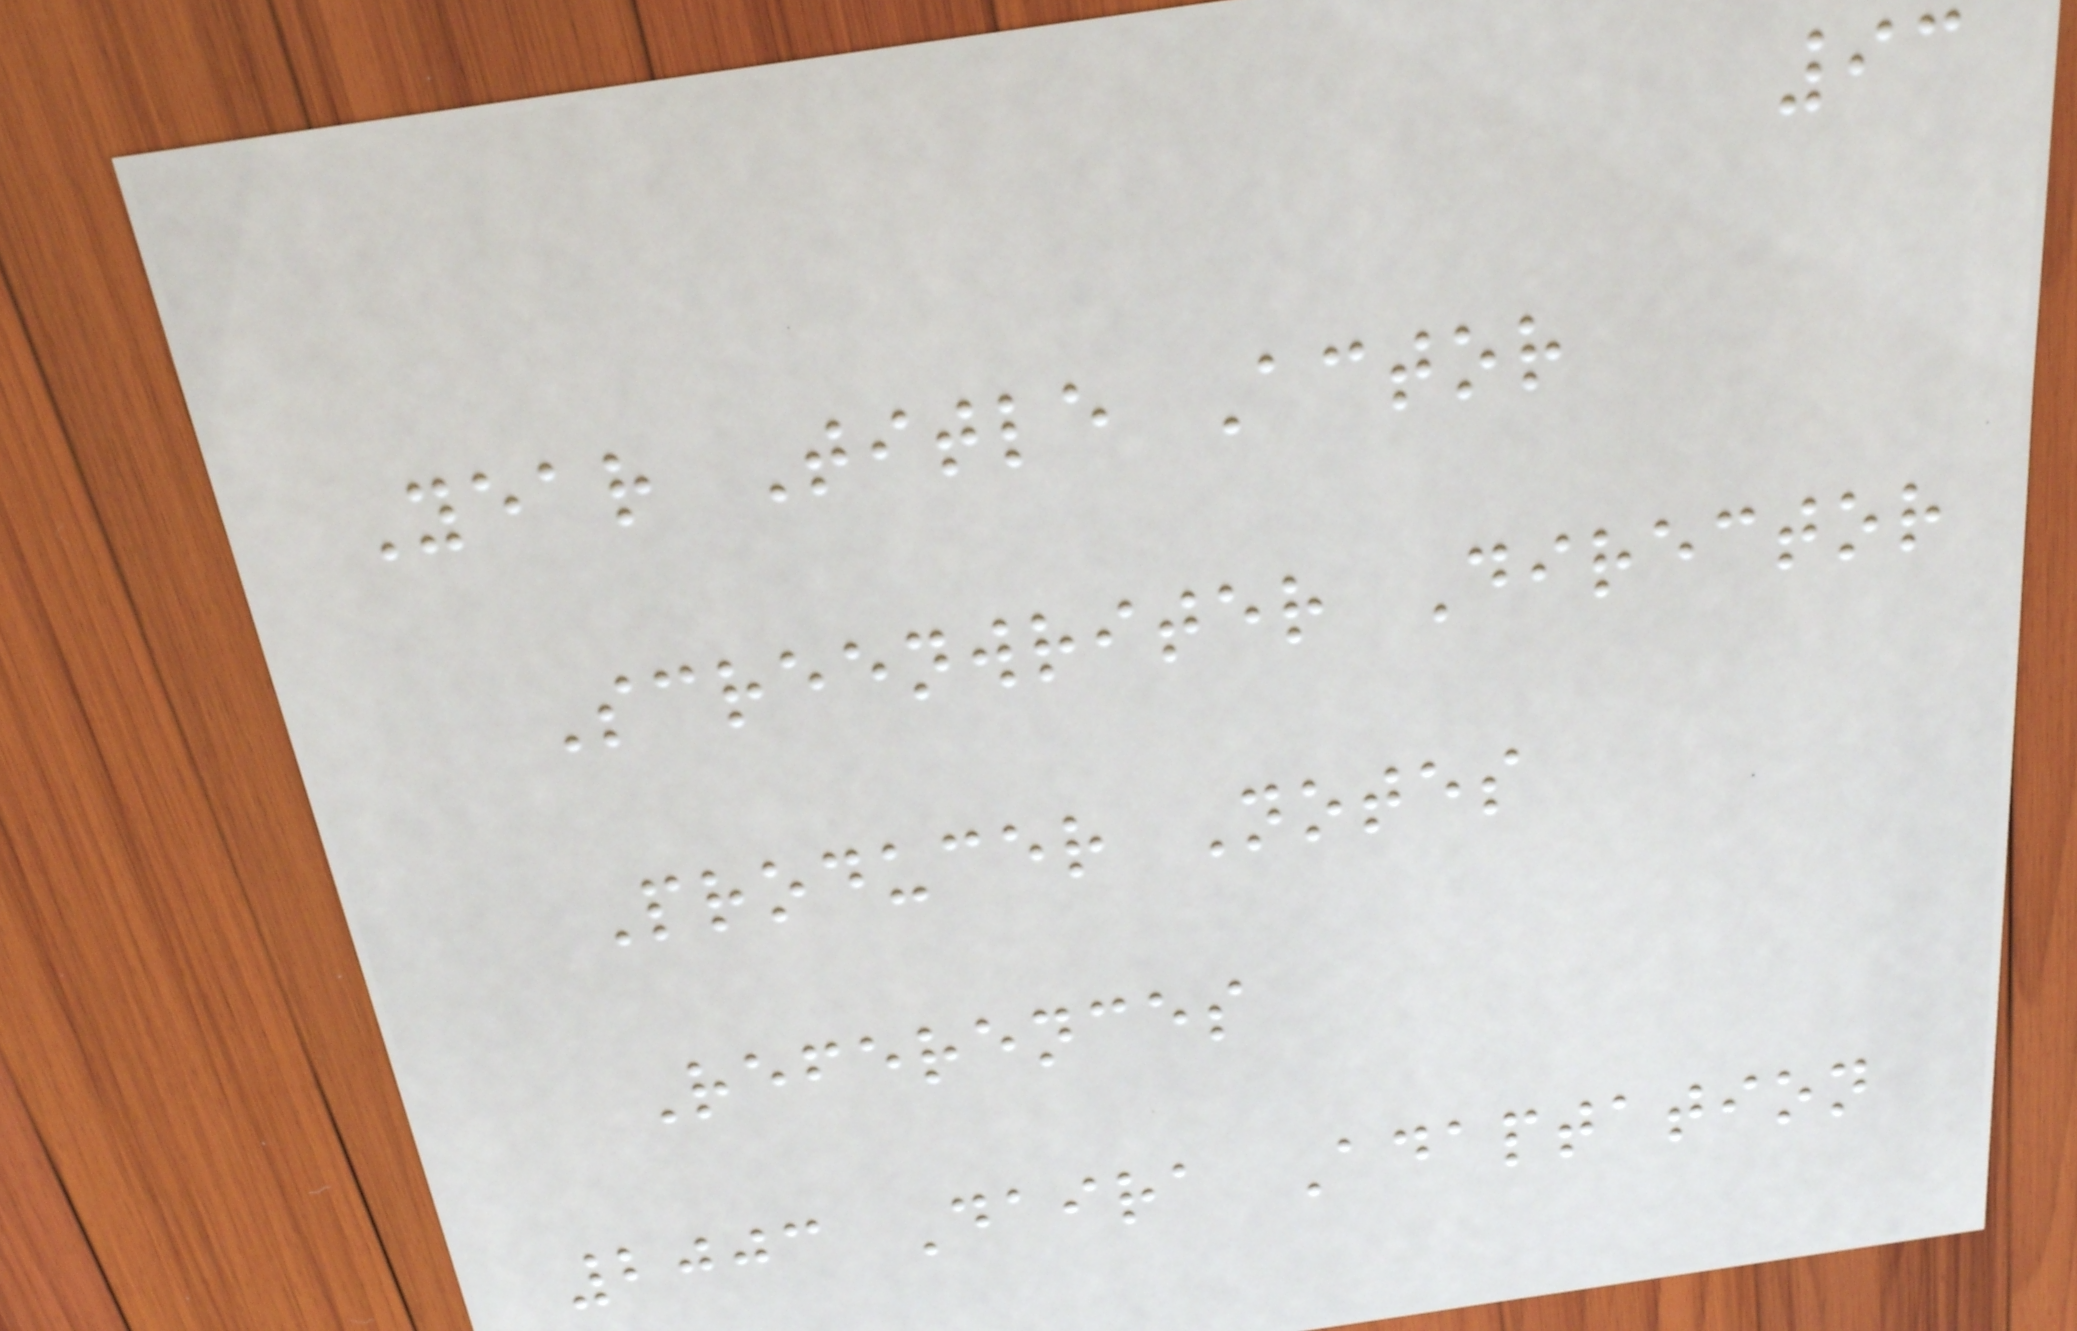93
Year Title Actor
Screenwriter Director
Producer Notes
References
2003 Daira Adaptation
